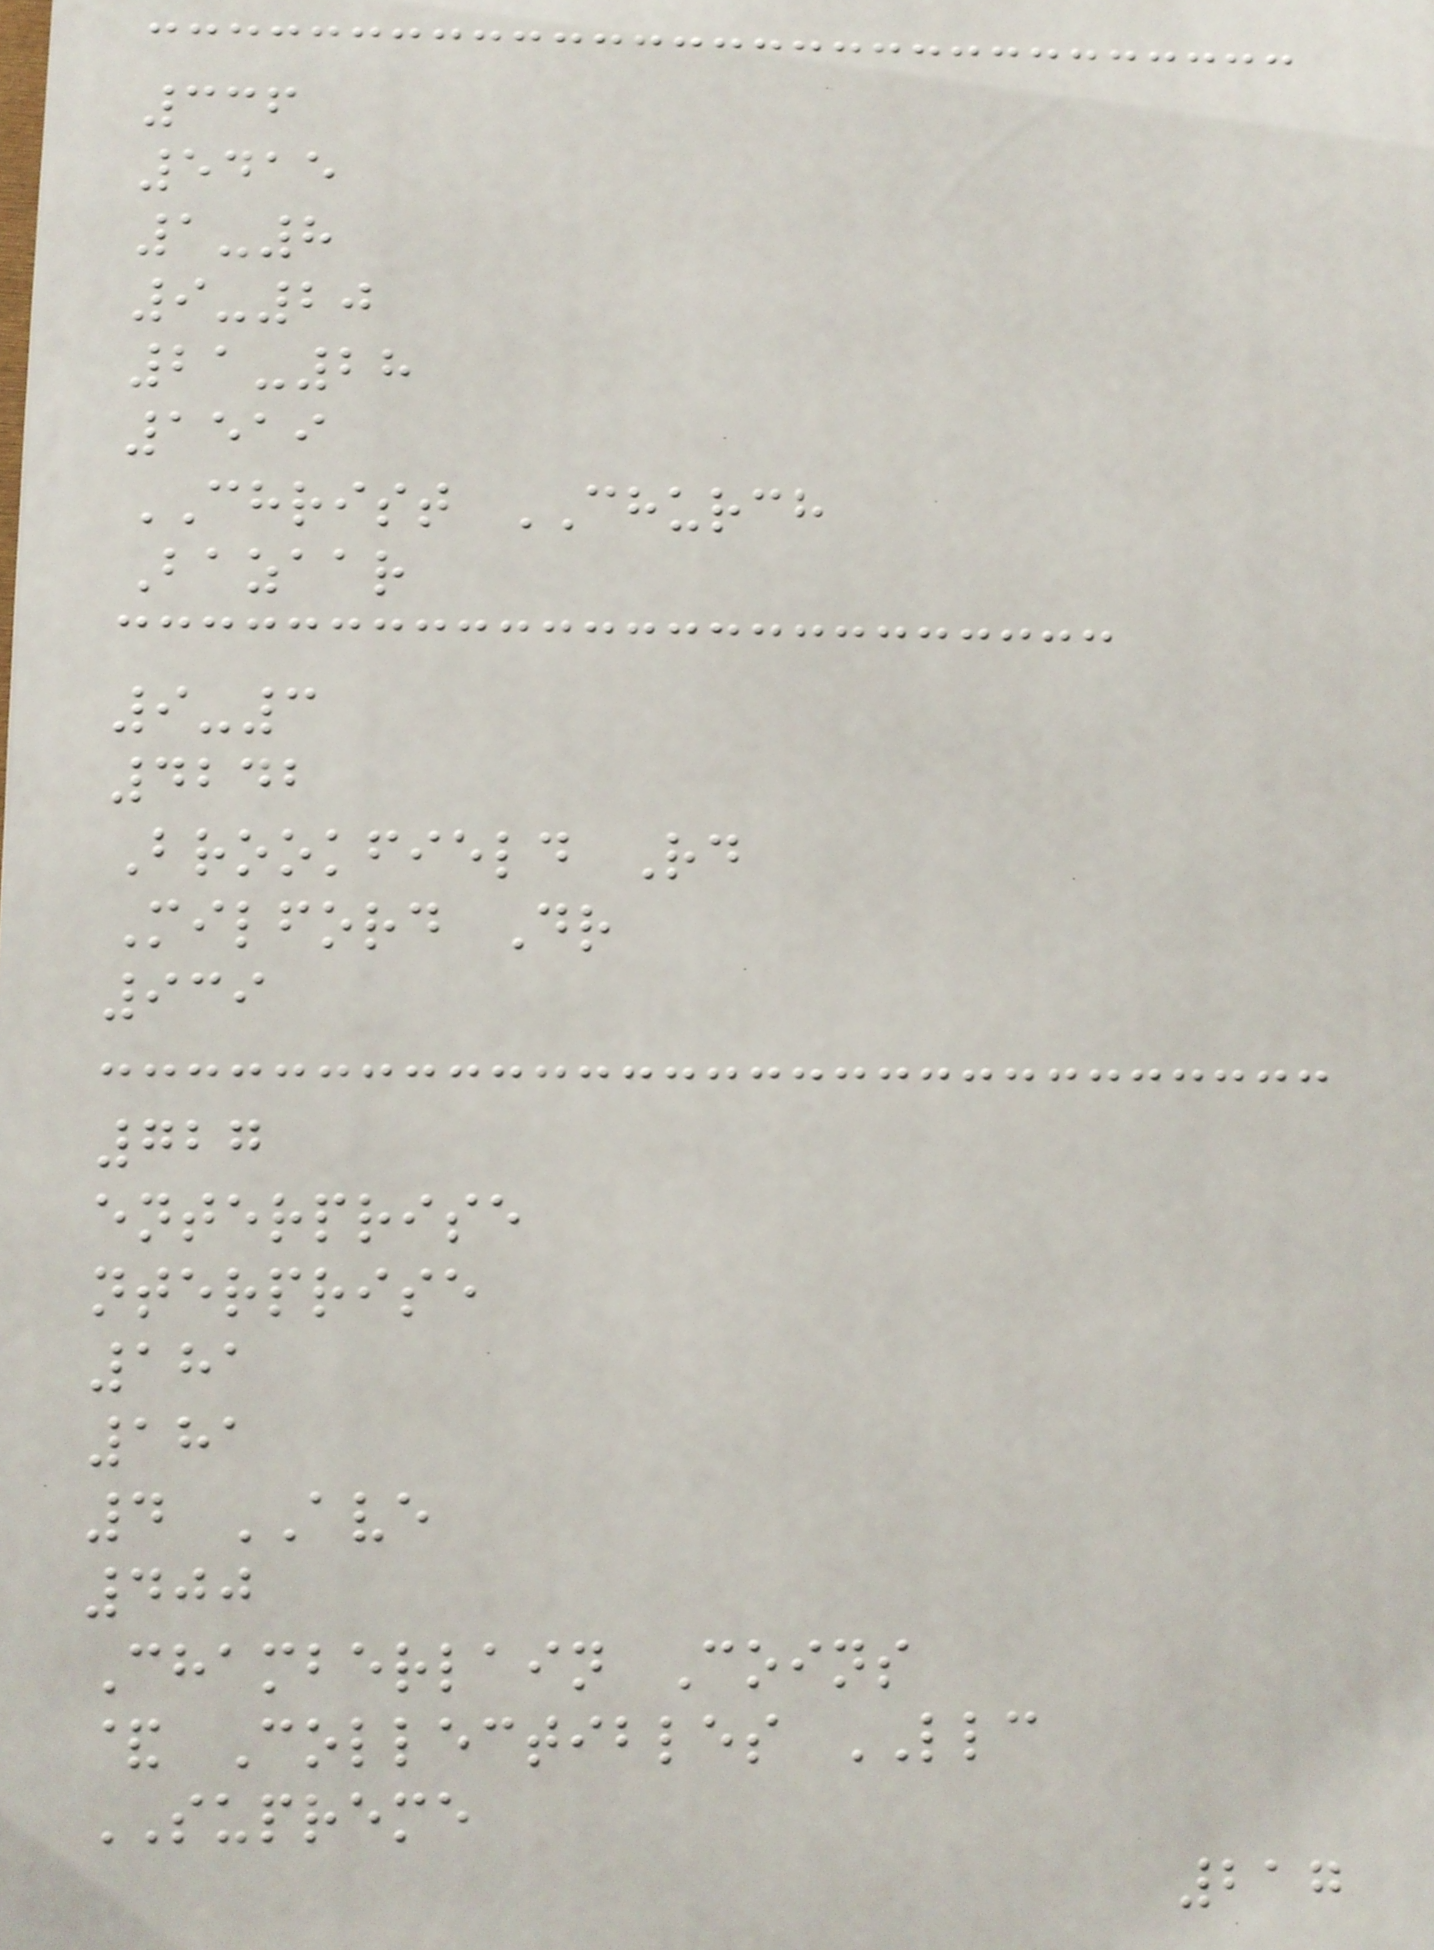336
5415
1-8
9-20
21-28
1519
CHRIST CHURCH
Bazaar
9-3
4242
Brookfield Rd
Milford Dr
939
727
enterprise
nterprise
181
181
4 AVE
400
Chamberlain Coins
& Collectibles LLC
SUPREME
217
